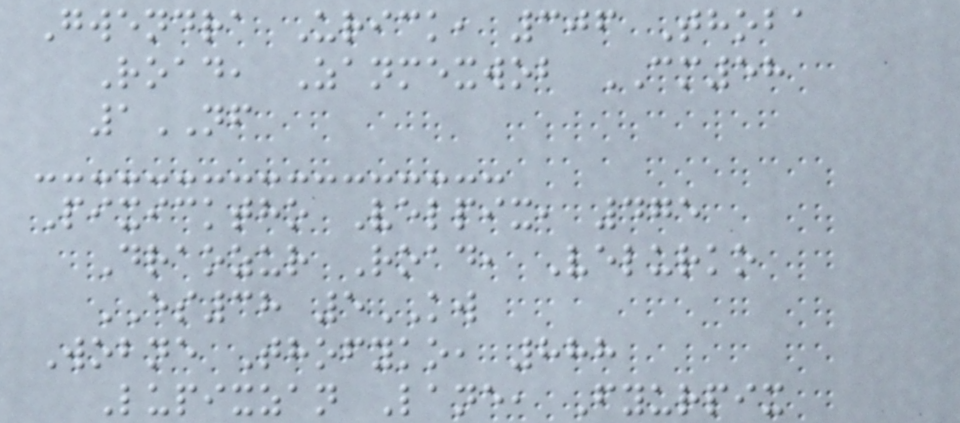Gwendra Urick, 306 Thoba
Road, Zanmexwob CM58
1NF
Pixicktho Velpix, 475
Draozur Road, Velurko
ES38 5KW
Wobne Thofyko, 888
Lupixzan Lane, Fyurpix
